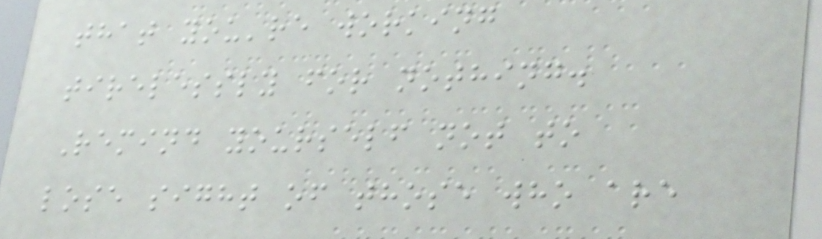that you're working
tirelessly for nothing.
Remind yourself not to
lose sight of those who are
